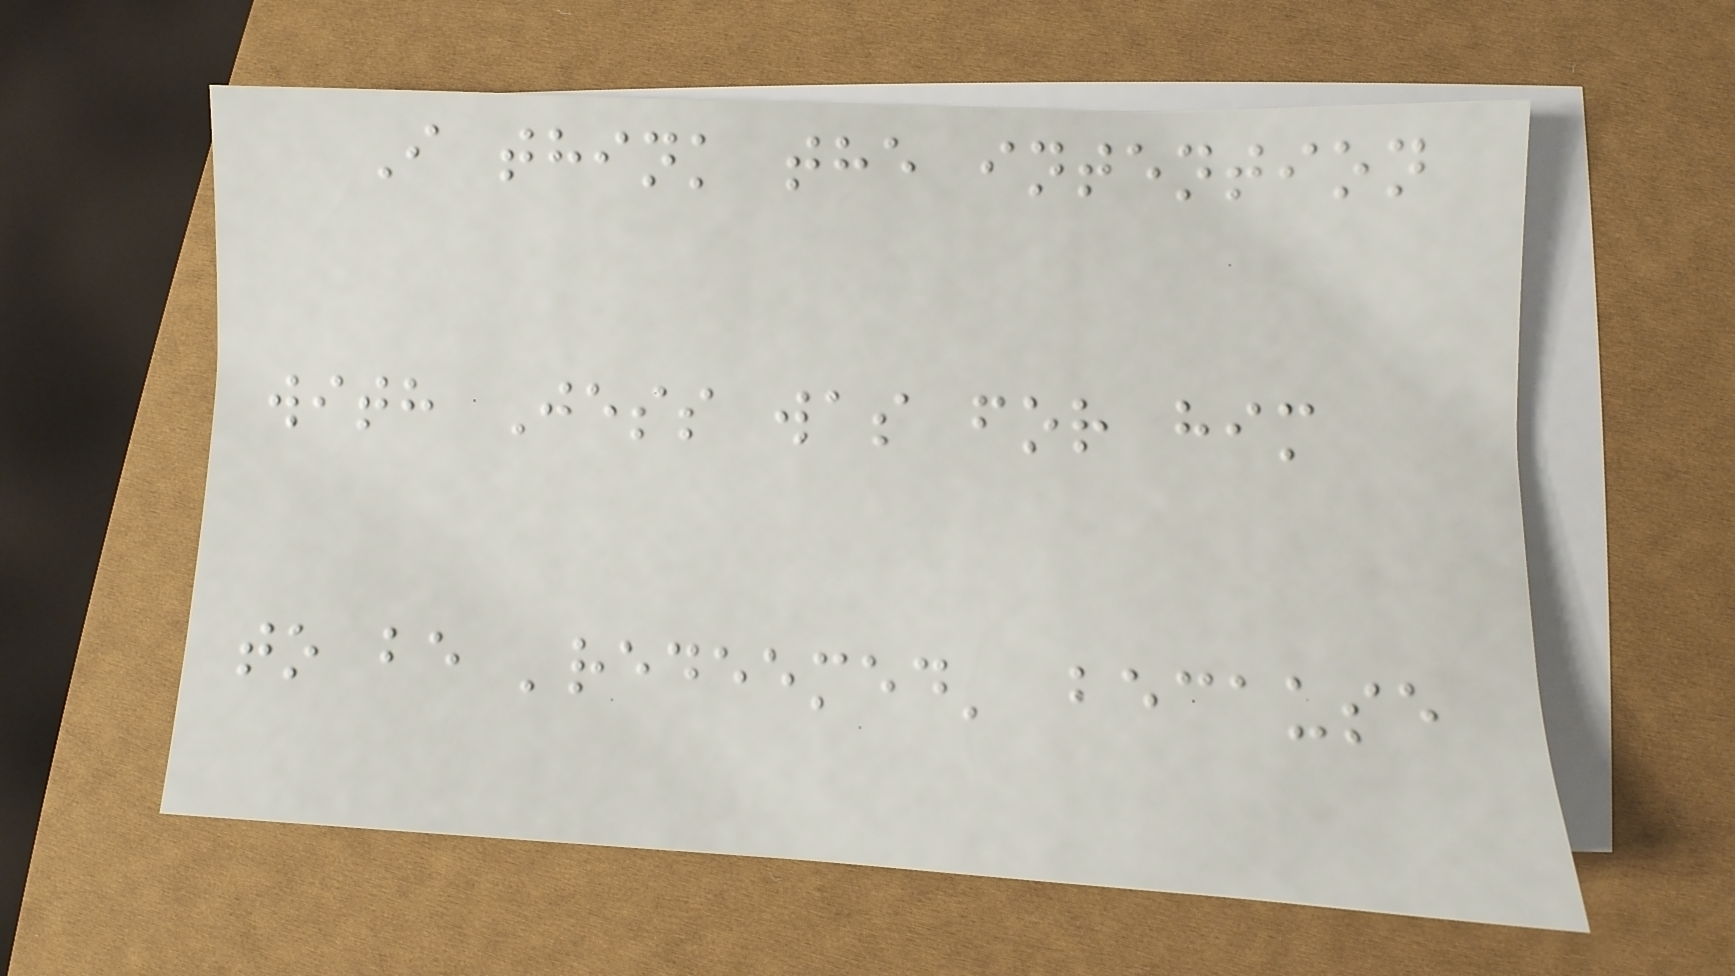I think the intention
with Jess was for him
to be 'redeemed' because
